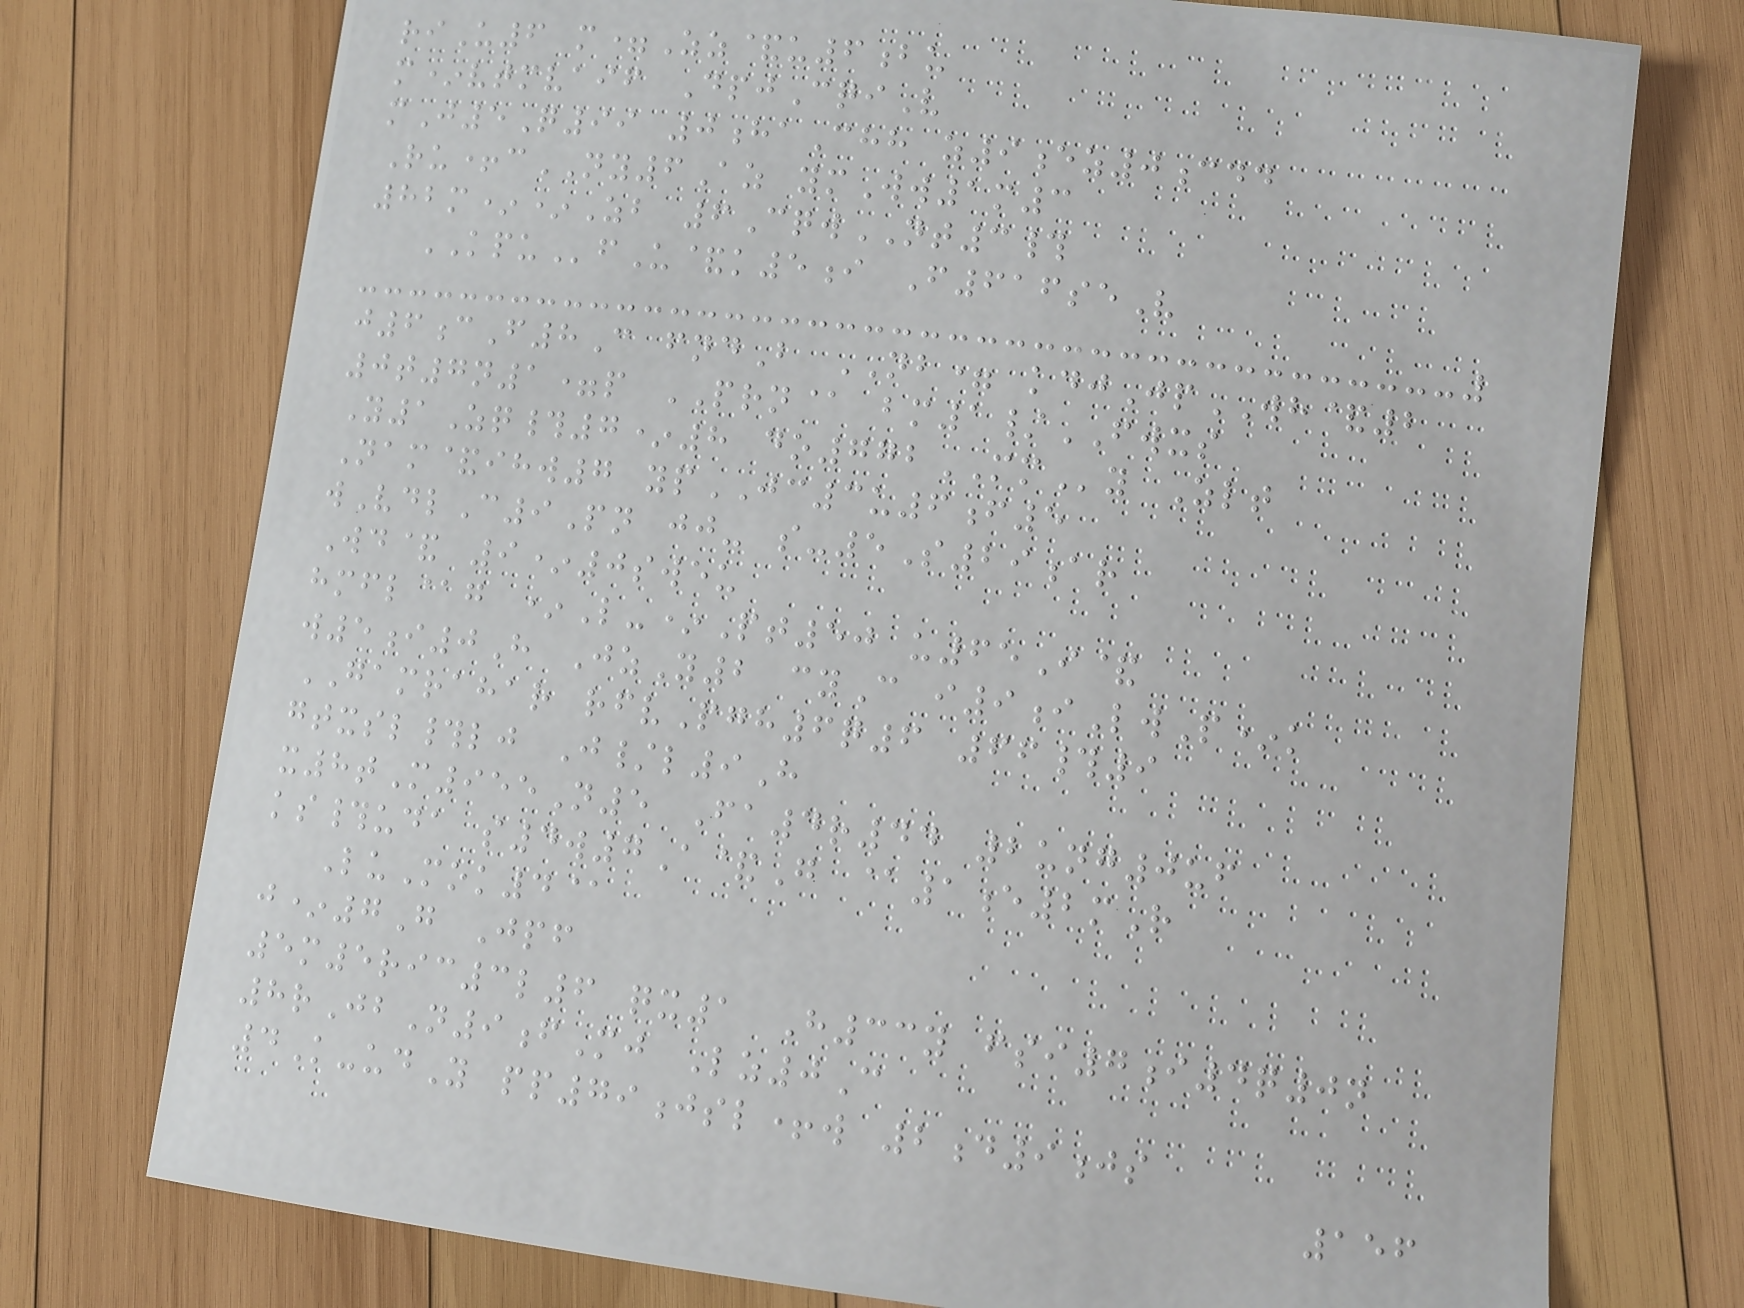riU6 m=Zz&u6bu
m*vtmvaif DpjCqiV
mJ5Q99 0haChh z9ez0cdd
Ru+cNY6Az ymWw1m3
82m**Zb 6CqwNT3#
KPUfU&k5i F616seV
j6cF8C fndB NB= kdjJpWH&2
0t7n1=p PRN@ bm1/FWXS
Y1Zq#7*8 do772MMy Zlt
Nam&ihw7 ypJC3u6f5
wVdlC9Pn jj- s-5S29ar
Wd& 9*0sweu
hmfl@g *L-*Pt50 u65I&
w5i0H JzY2 cyC i9iLwP*k
GAMRAHAR rfvPgh6q6 66#9
gtxsl#lj J/l9H
x8tM955N5 Fa4r44 2ung0uf
ks#uda s4w7A&G @1e2mR
LuMok4@
j*7G Jpf
5m5ric3l6 qx1 H33y fsi7i4q0n
8rJbN9fMj Lz0C
4K-udY pp79jsl+w 2d9js
156
